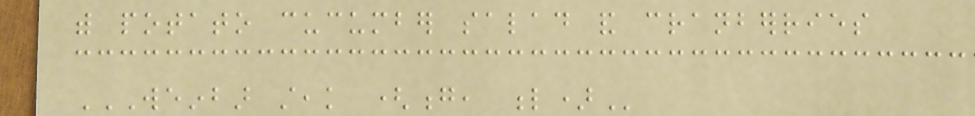with potato cucumber salad and cranberries
WEINBAR STEAK (G, L)
